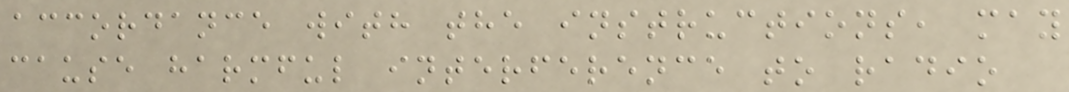accordance with the instructions, may
cause harmful interference to radio
